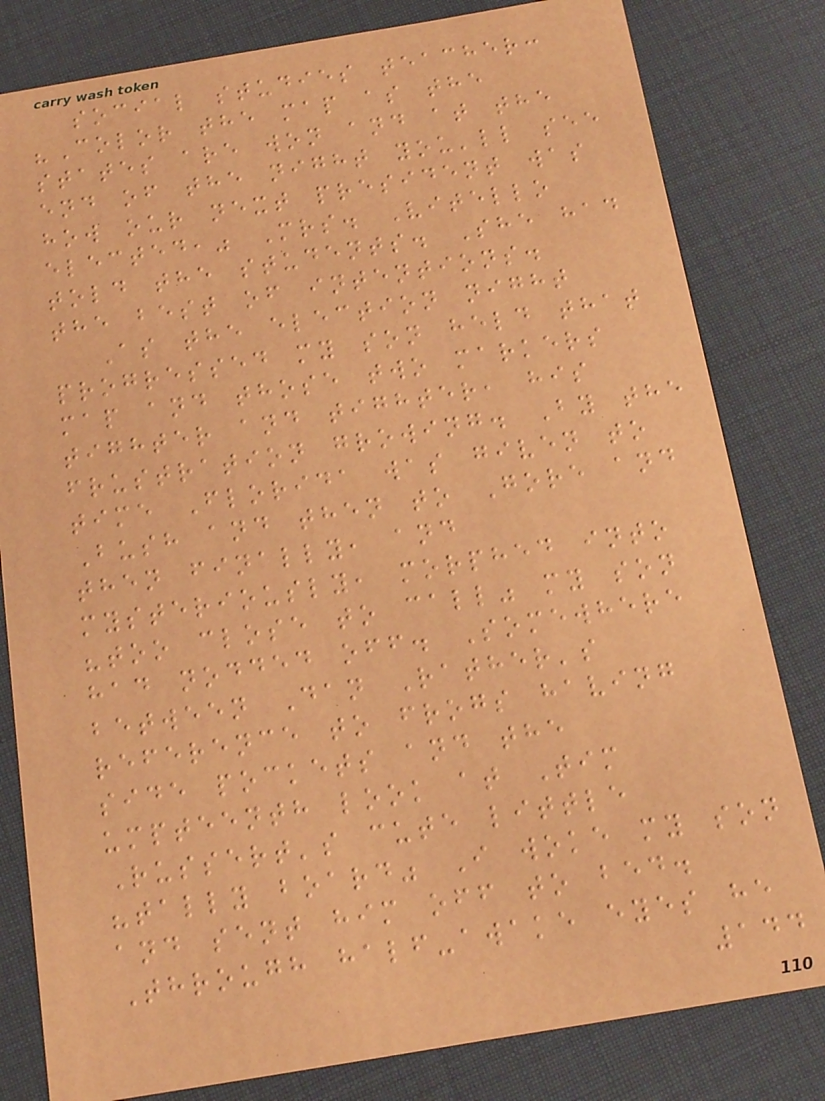social studies teacher:
"Color the map as the
states are won and at the
end of the night you'll see
how our next president was
elected," Mrs. Vitello
told the students. She had
the best of intentions.
As the election night
progressed my son held that
map and those two markers
tighter and tighter, his
frustration growing. By the
time Florida was given to
Bush and then to Gore and
then finally, and
mysteriously, morphed into
"too close to call" my son
had nodded off. Somewhere
between Dan Rather's
reference to frogs having
side pockets and the
umpteenth look at Tim
Russert's cute little
"tally board" I woke my son
and sent him off to bed.
Through half-awake eyes he
144
